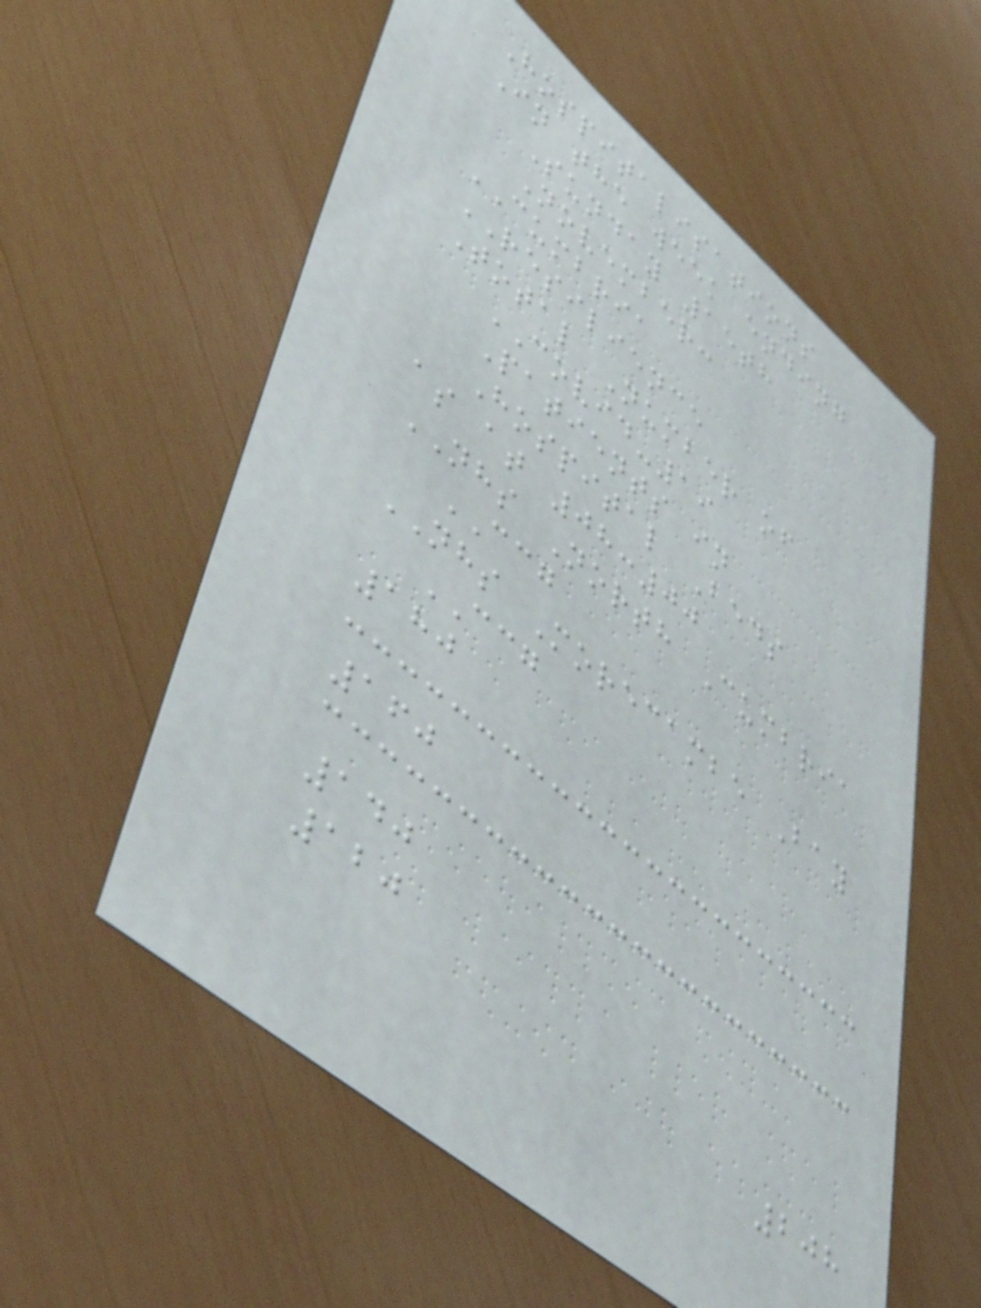Hospitalisations
In the week ending
Sunday 15th
November:
CUMBRIA
RESILIENCE
Total Number of
COVID-19
Patients in
Hospital Beds
as at 08:00
NHS North Cumbria
CCG
NHS Morecambe Bay
CCG
180
160
140
120
208
